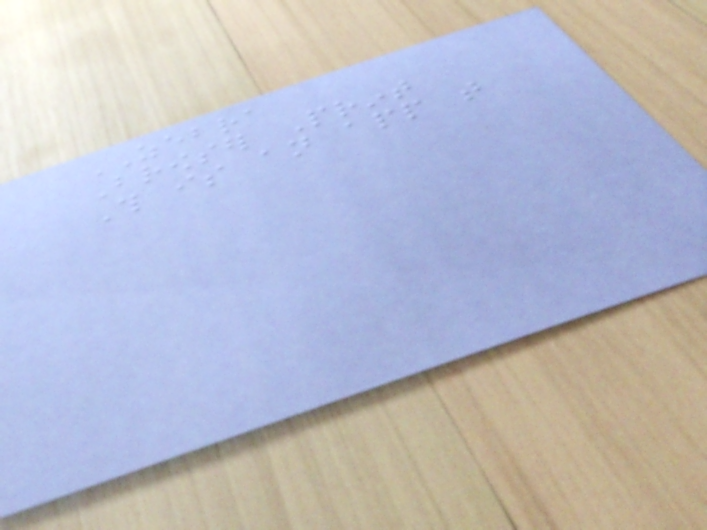ZEBRA
Browser Print
This is an app that
